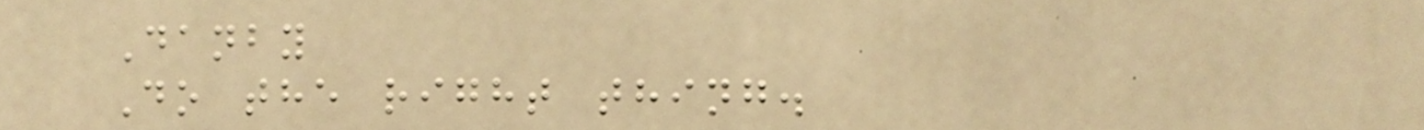Danby
Do the right thing.
